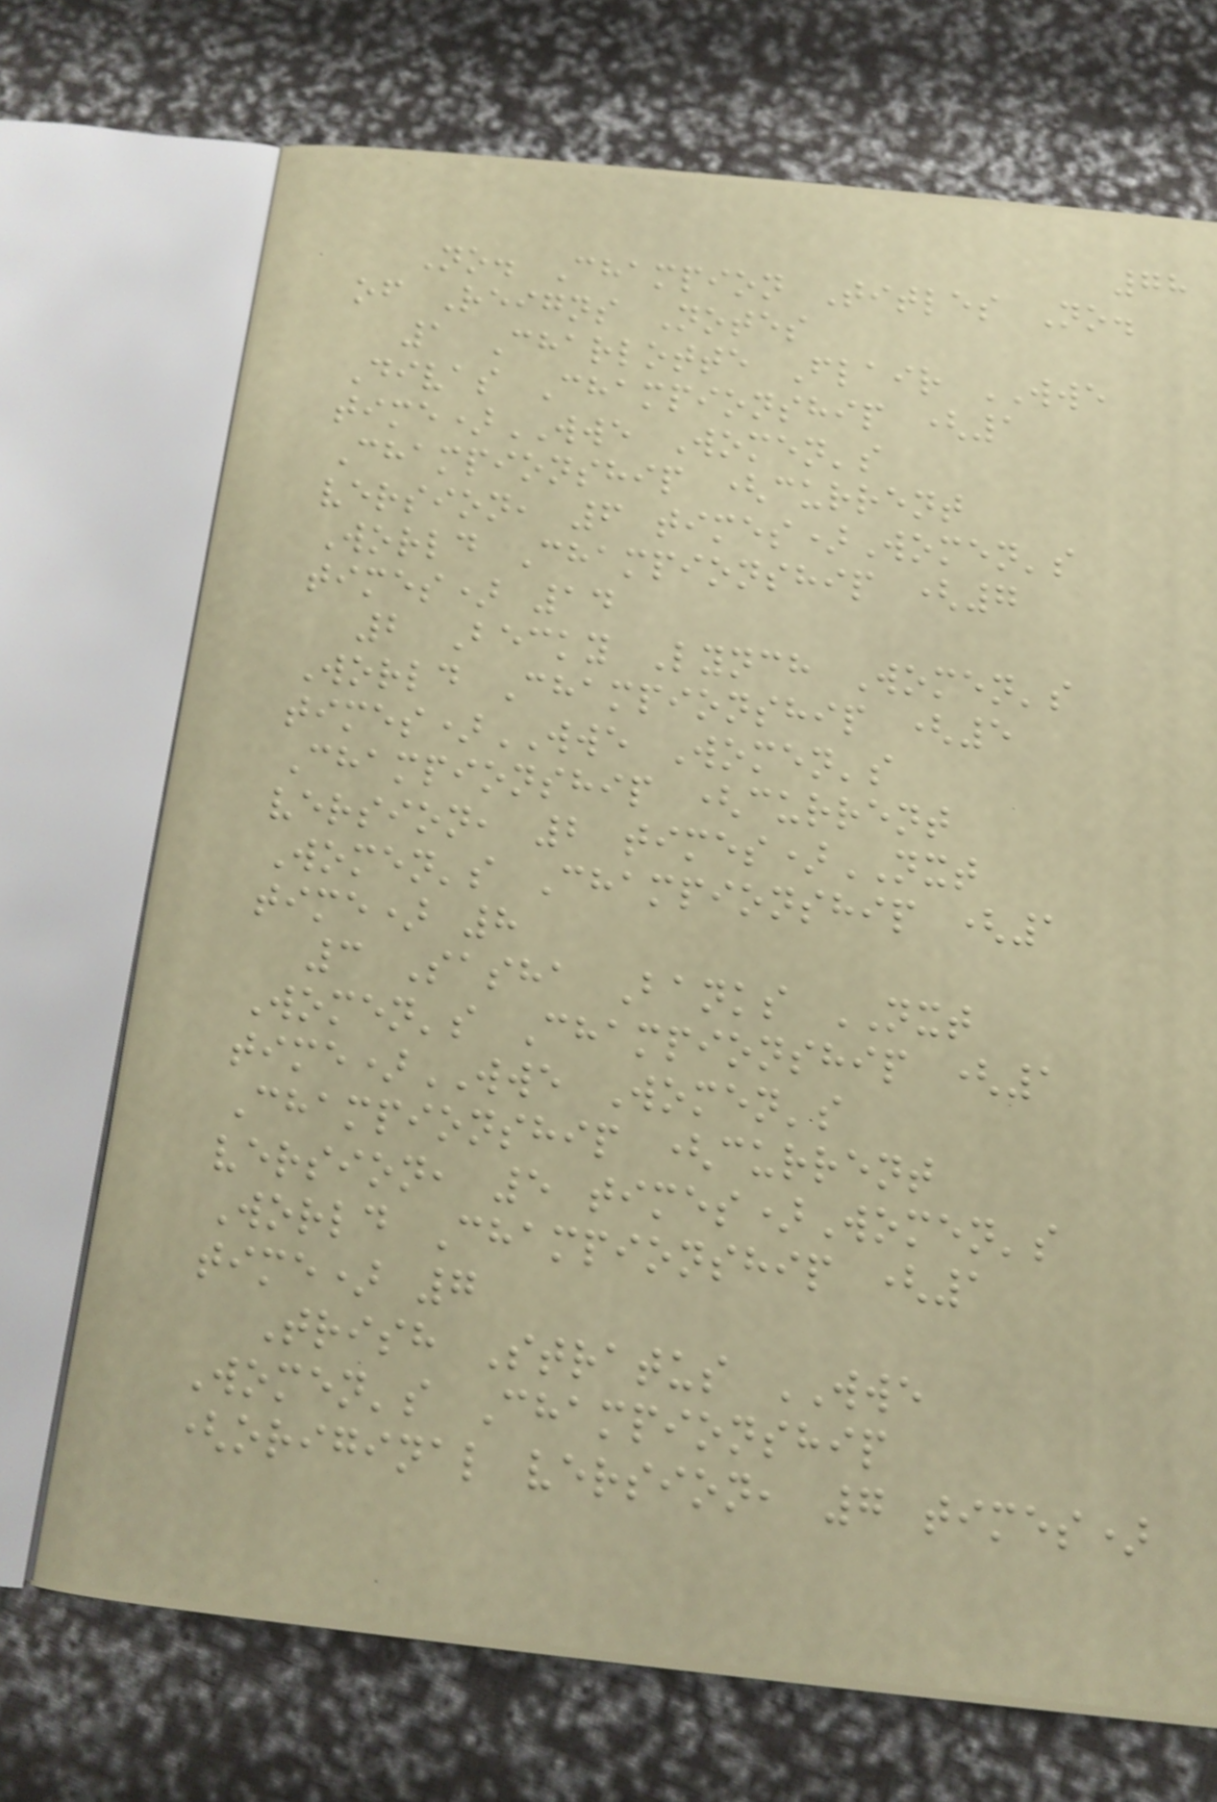78
No. Champion Titles No.
of Reigns Notes
1 Charlotte Flair WWE
Divas Championship (1
time)WWE Women's
Championship (current
version, 6 times)Women's
World Championship (7
times) 14
2 Becky Lynch Women's
World Championship (5
times)WWE Women's
Championship (current
version, 2 times)NXT
Women's Championship (1
time) 8
3 Sasha Banks NXT
Women's Championship (1
time)WWE Women's
Championship (current
version, 5 times)Women's
World Championship (1
time) 7
Trish Stratus WWE
Women's Championship
(original version, 7 times)
